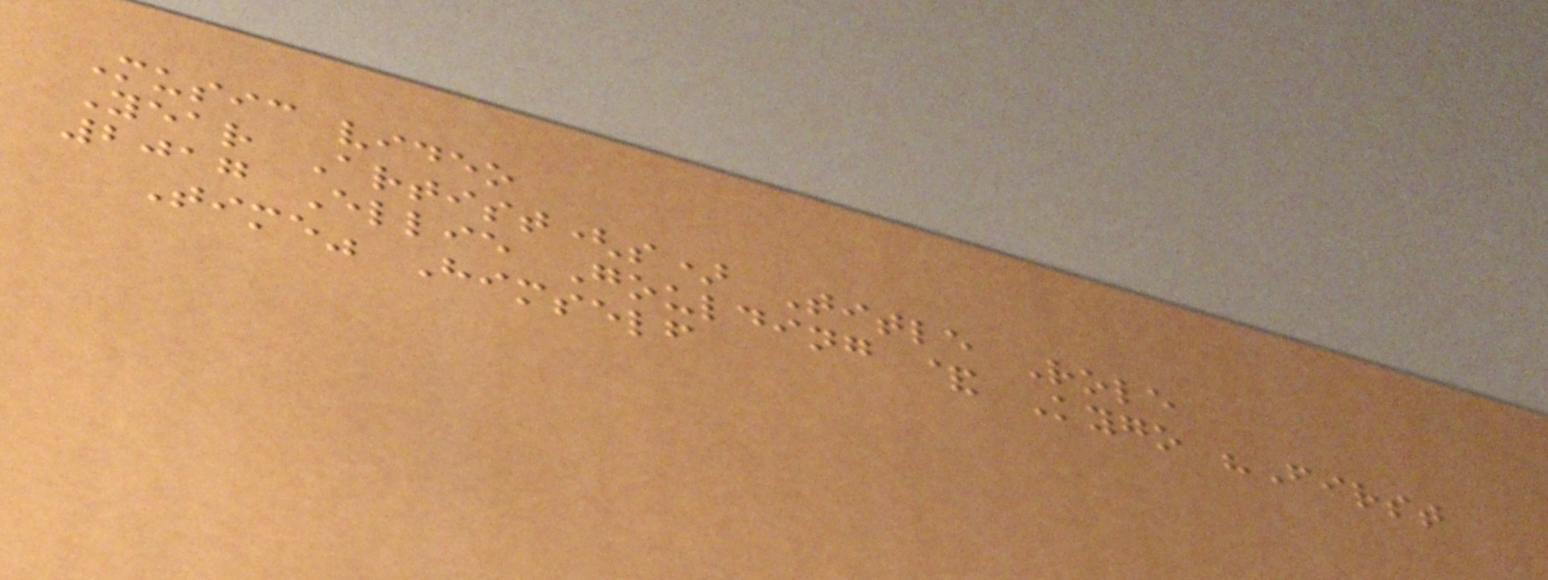Music video
Year Artist(s) Title Role
2017 Ellie Goulding & Kygo "First
Time" Himself
